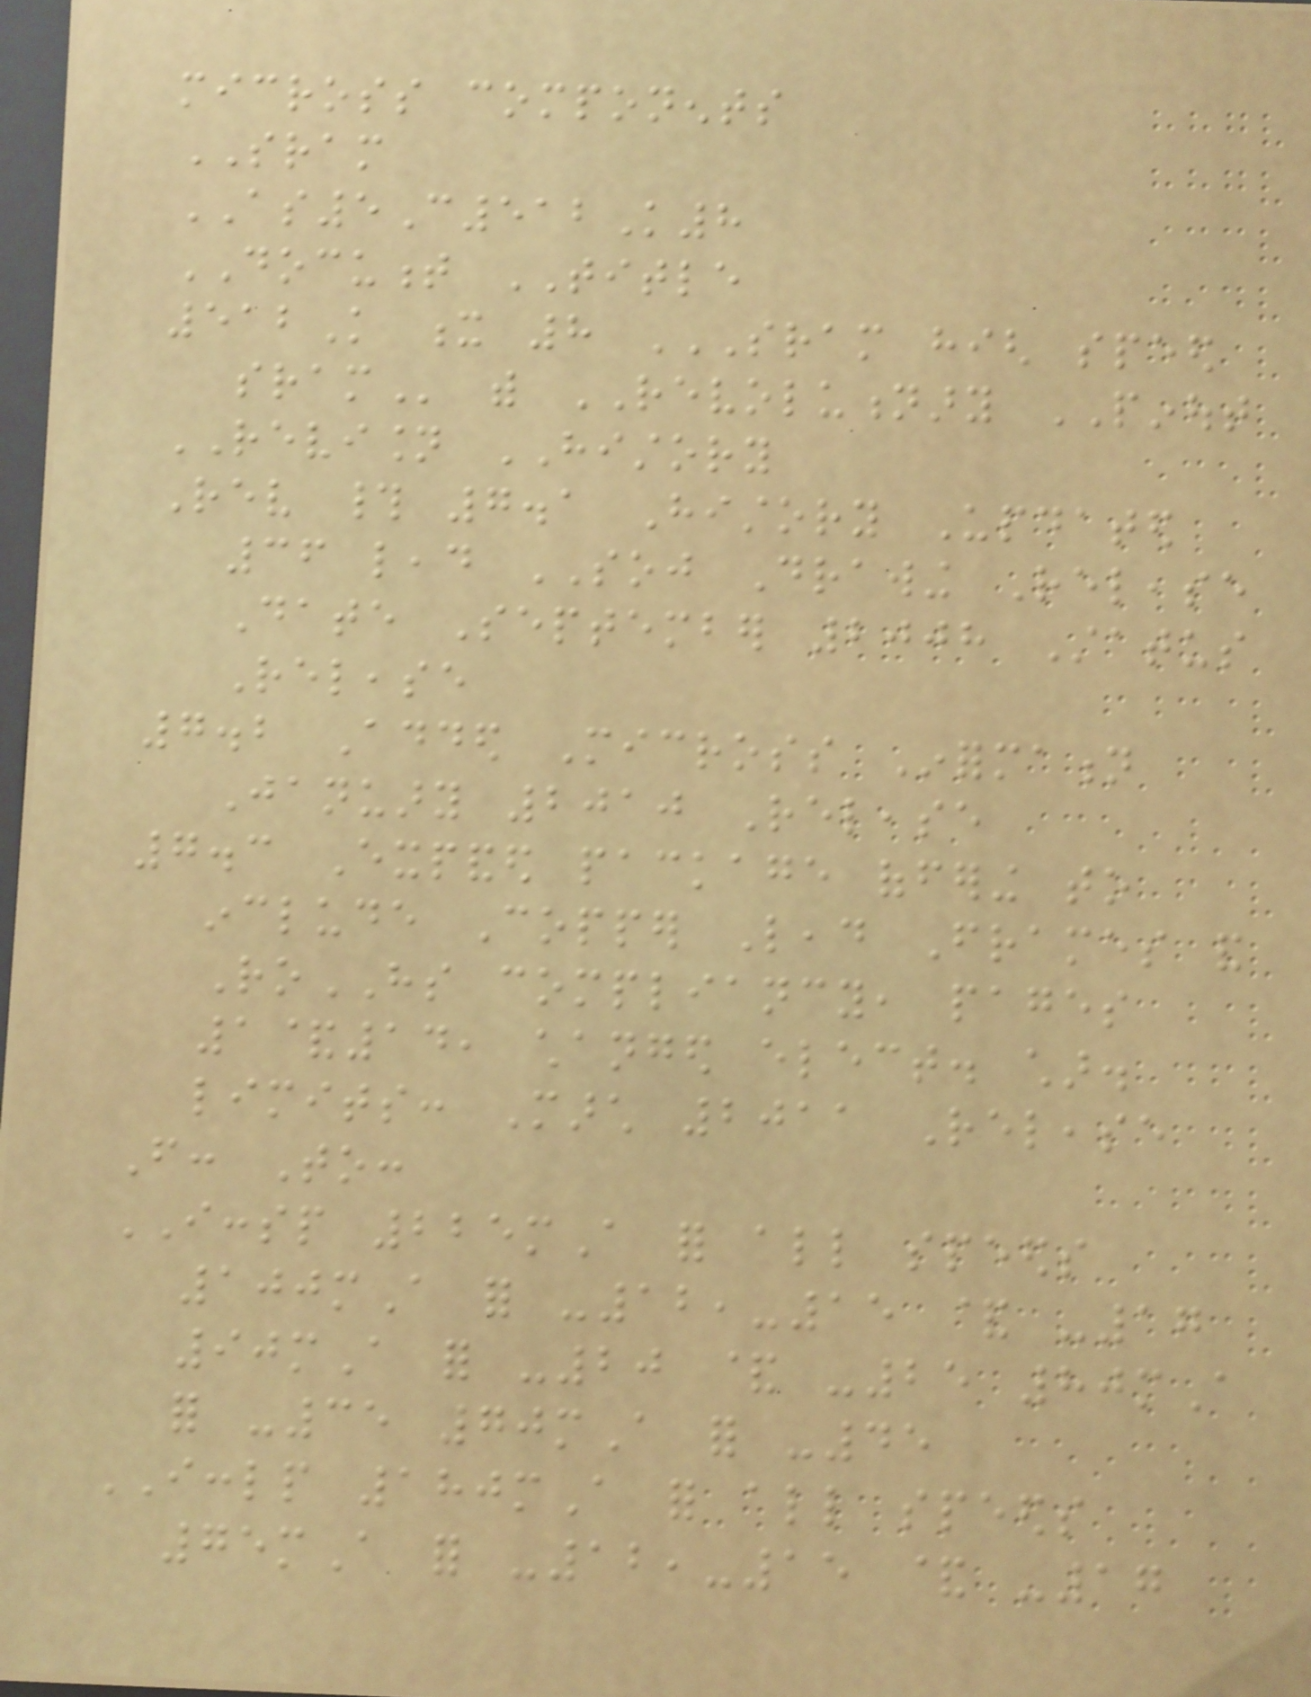micross components
SRAM
AS5C512K8
DOCUMENT TITLE
512K x 8 SRAM HIGH SPEED
SRAM with REVOLUTIONARY PINOUT
REVISION HISTORY
Rev # 7.1 History Updated
36 lead SOJ Drawing Release
Date September 2008 Status
Release
7.2 Added Micross Information
January 2010 Release
7.3 Expanded package offering to
include Copper Lead Frames and
RoHS compliancy, pages
1&14, changed elect. char.
limits: March 2011 Release
From: To:
ICCSP 225mA for all speeds
100mA for -12,-15 & -17
90mA for -20 & -25 80mA
for -35 70mA for -45
ICCLP 180mA for all speeds
75mA for -12,-15 & -17
